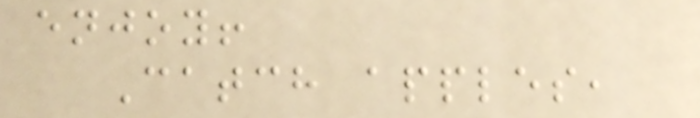enjoy!
Catch apples,
